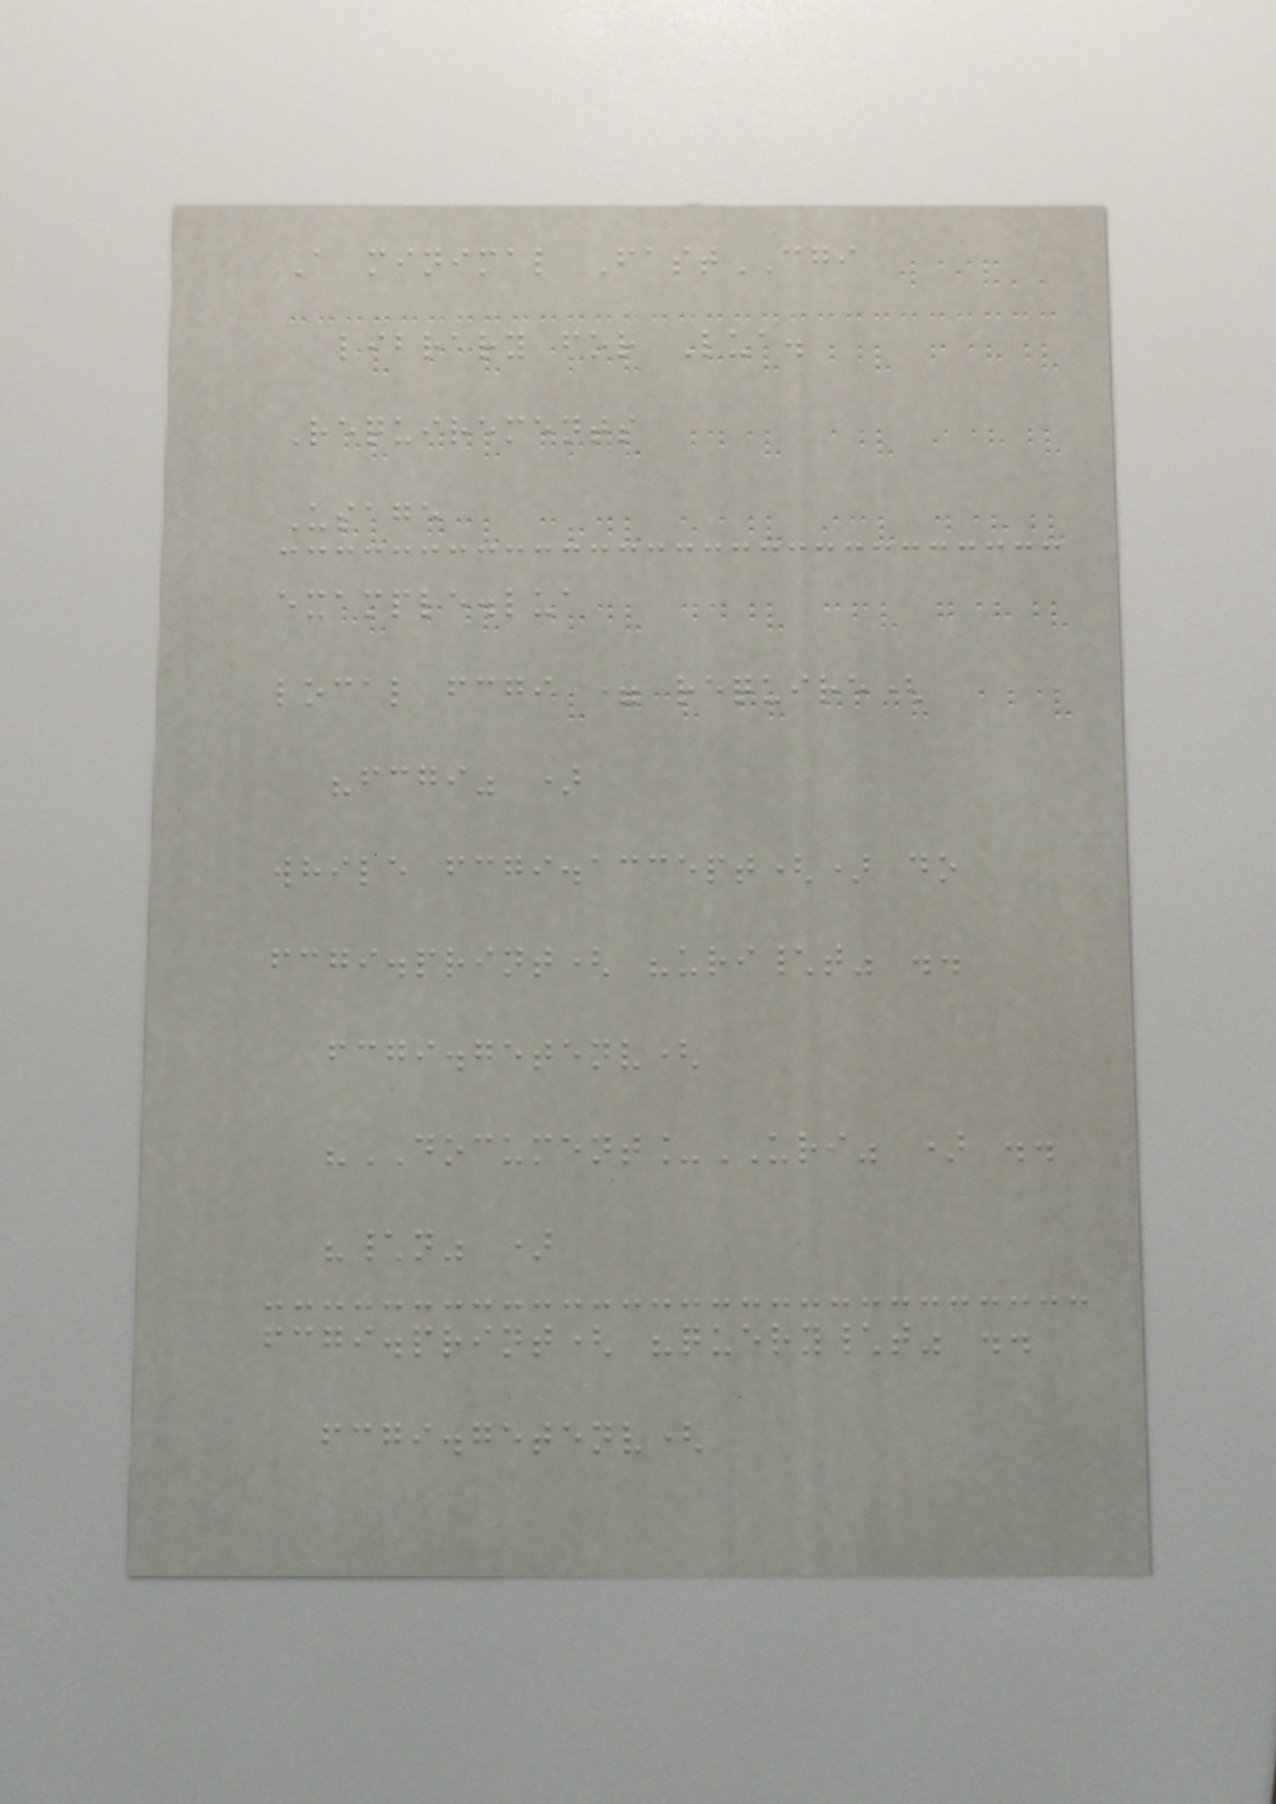A minimal FastCGI
library for Lua.
Requirements
Usage
example.lua
local fcgi = require(
"fcgi" )
while fcgi.accept() do
fcgi.print( "uri\t" ..
fcgi.getenv(
"DOCUMENT_URI" ) ..
"\n" )
fcgi.print( "query\t" ..
fcgi.getenv(
